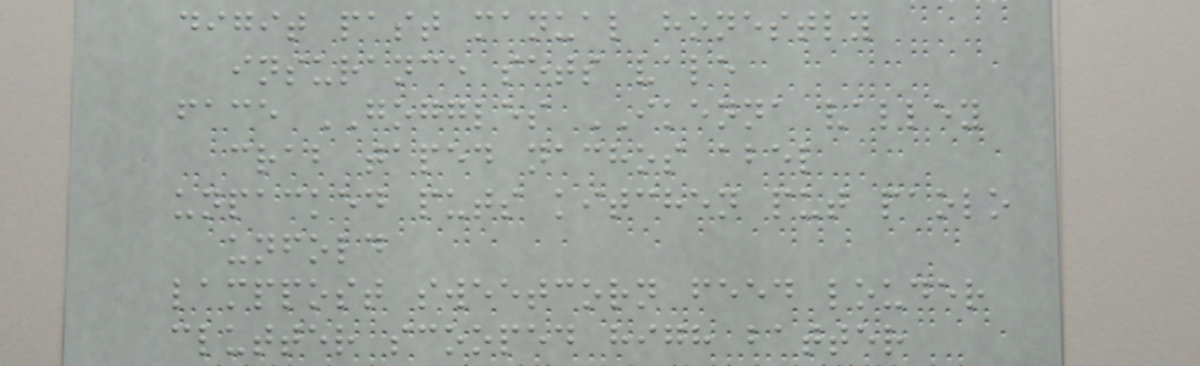digit past manual honestly
insurance sets vale
face GOGGLES IKENNA valley
crab taped nachos abel
unpacked puts kitchen put paolo
unfold
lamppost sweetcorn feed louder
clutter scooped high batter
